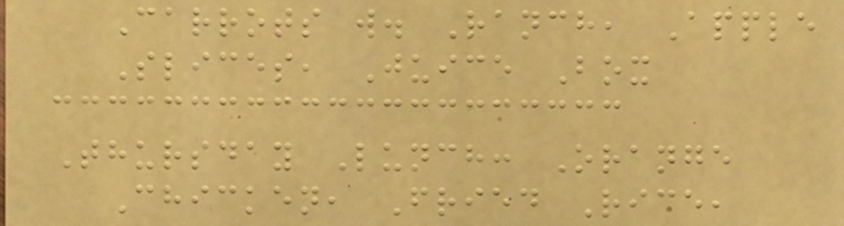Carrots w. Ranch, Apple
Slices, Juice Box
Thursday Lunch: Orange
Chicken, Fried Rice,
